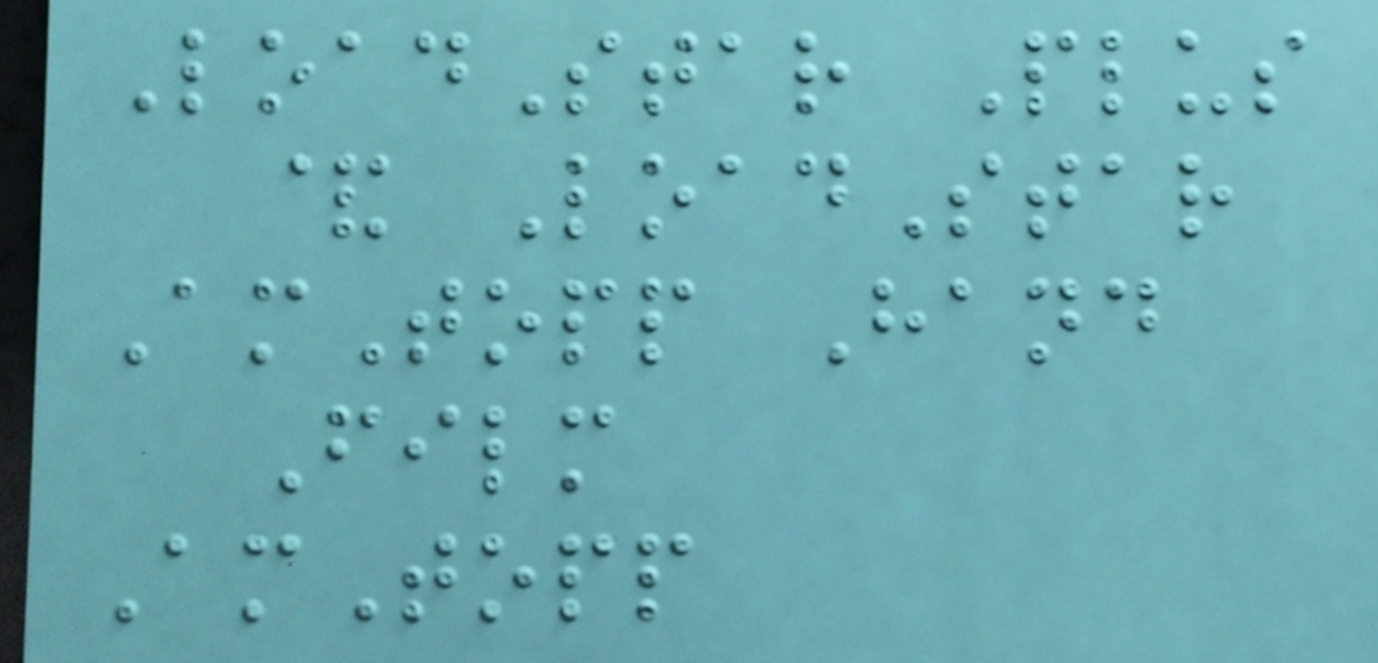LoadStar Plus
& LoadStar
AmTopp Hand
Film
AmTopp
